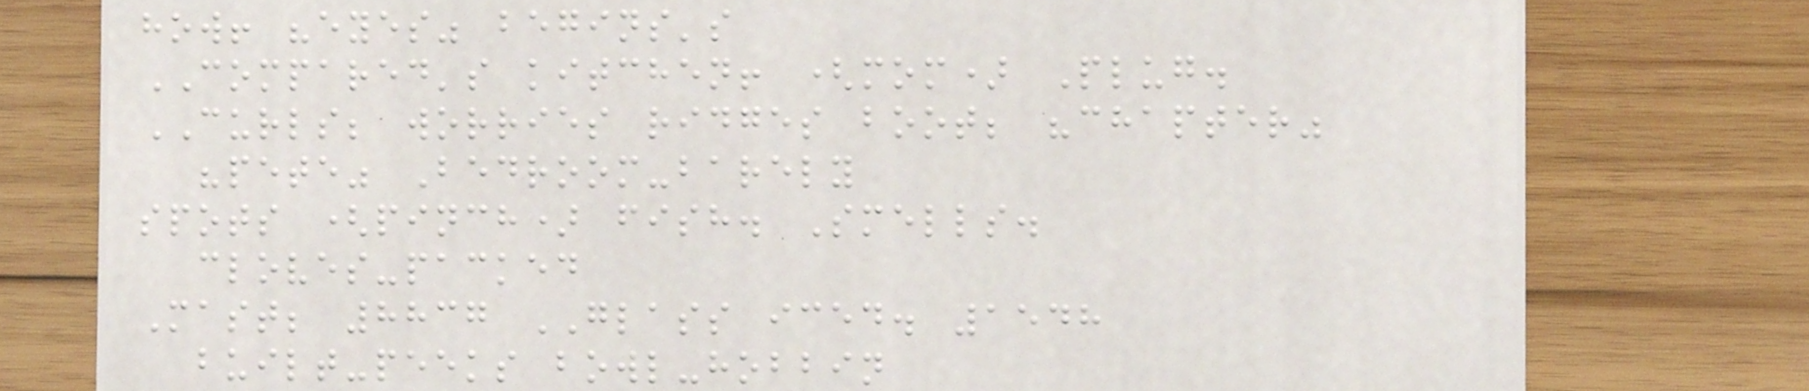how! "eyes" begins's
COMPARED's kitchen! (mom) Plug.
CURLS; worries ridges boot; "chapter"
"pete" Bedroom-barely
spots (pinch) fish. Smells.
cloves-packed
Mast; 8837 GLASS iced. 1548
built-peeks bowl-hobbin
